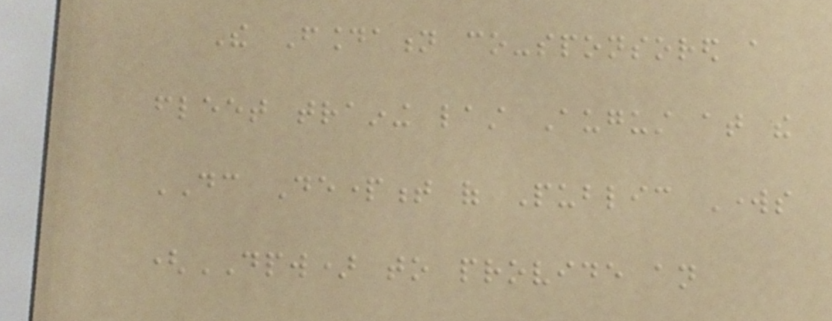The Foundation co-sponsored a
fleet training last August at the
DC Department of Public Works
(DPW) to provide an
